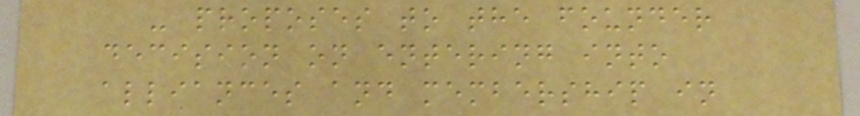- proposes to the founder
decision on entering into
alliances and membership in
